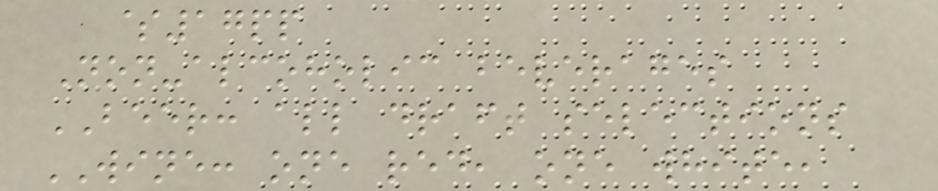$17pp
Non-alcoholic beverages
BEER: all draft selections
WINE: one red, one white,
